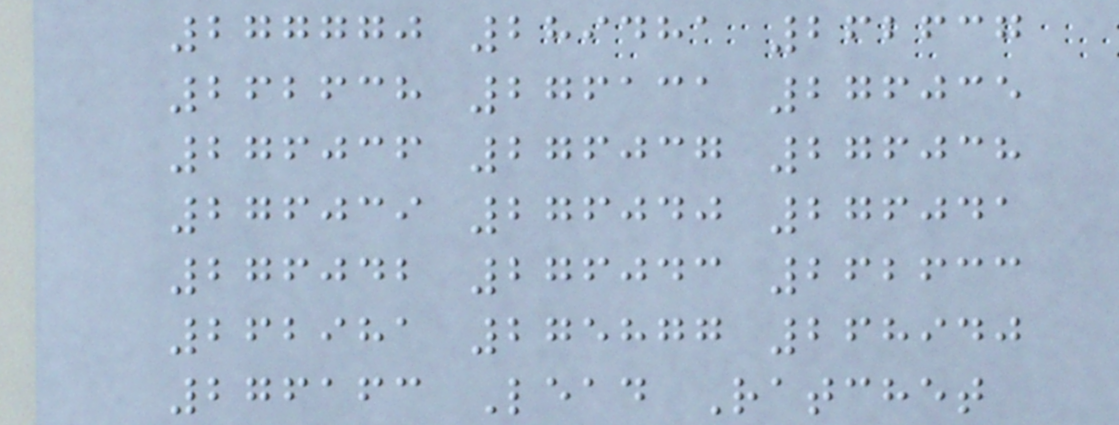277770 289481 262637
262638 276131 276035
276036 276037 276038
276039 276040 276041
276042 276043 262633
262981 275877 268940
276163 Lead Ratchet
